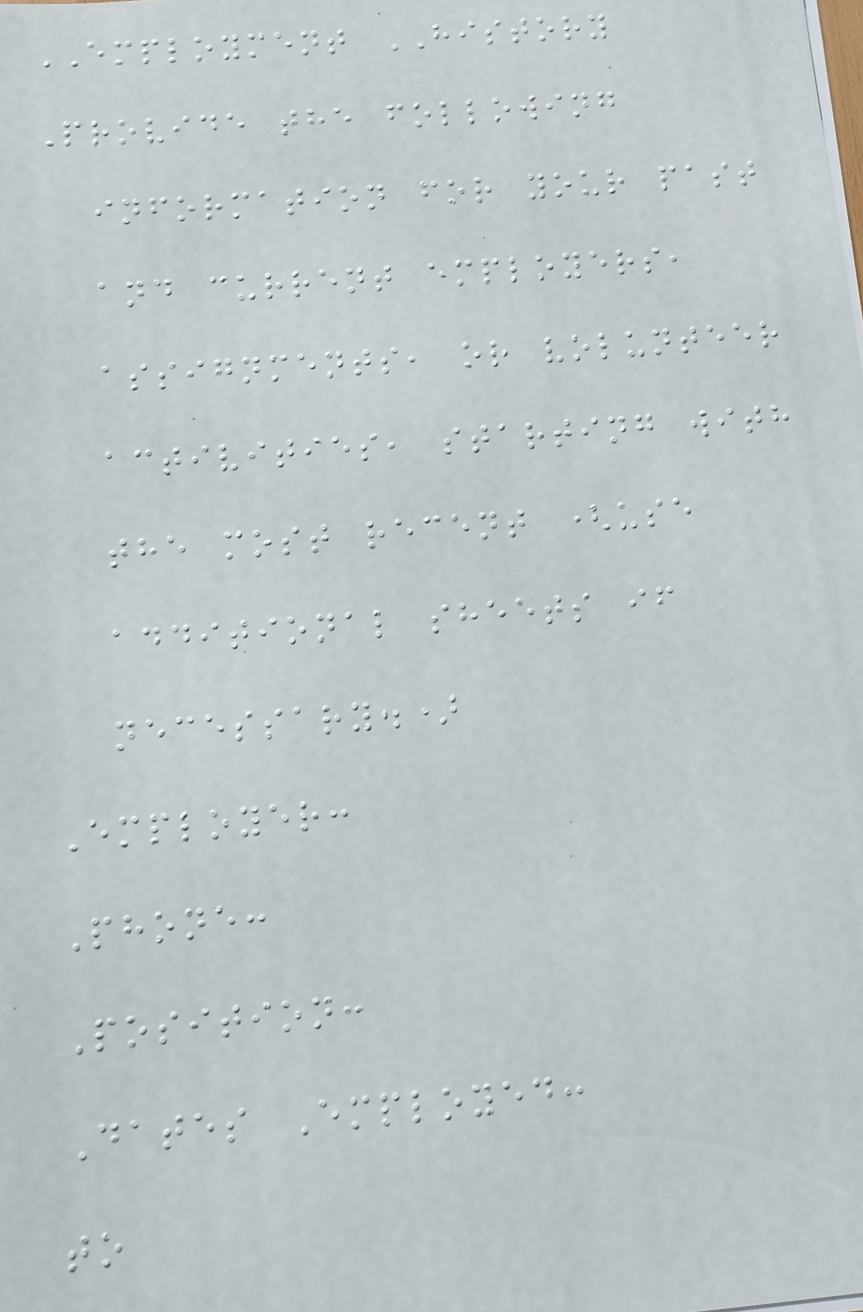EMPLOYMENT HISTORY
Provide the following
information for your past
and current employers,
assignments, or volunteer
activities, starting with
the most recent (use
additional sheets if
necessary.)
Employer:
Phone:
Position:
Dates Employed:
to
